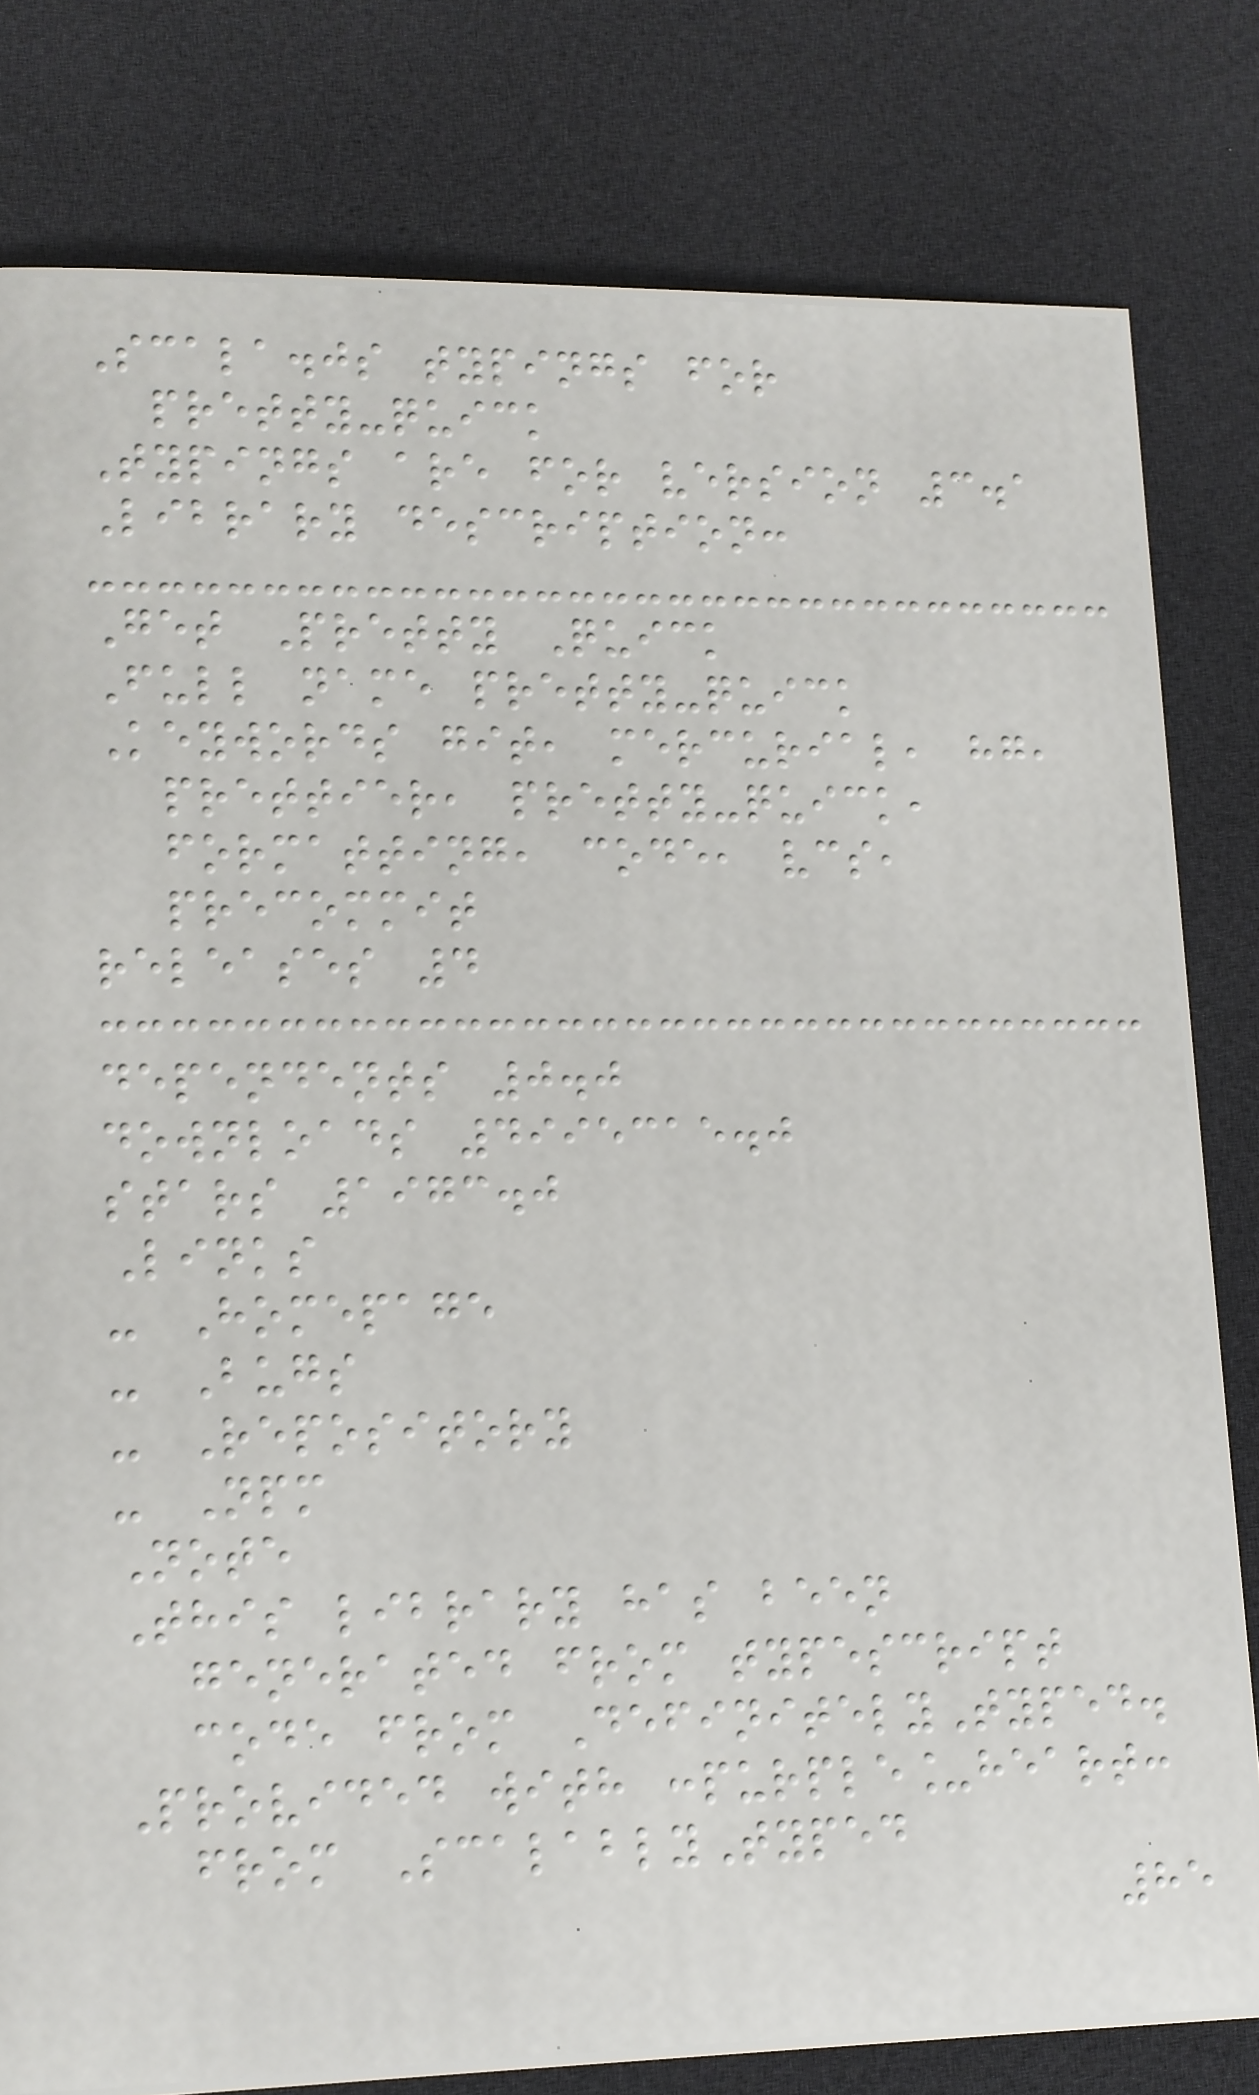Scala.js typings for
pretty-quick
Typings are for version 3.1
Library description:
Get Pretty Quick
Full name pretty-quick
Keywords git, mercurial, hg,
prettier, pretty-quick,
formatting, code, vcs,
precommit
releases 4
dependents 0.0
downloads 4995315.0
stars 1973.0
Links
- Homepage
- Bugs
- Repository
- Npm
Note
This library has been
generated from typescript
code from DefinitelyTyped.
Provided with :purple_heart:
from ScalablyTyped
85
